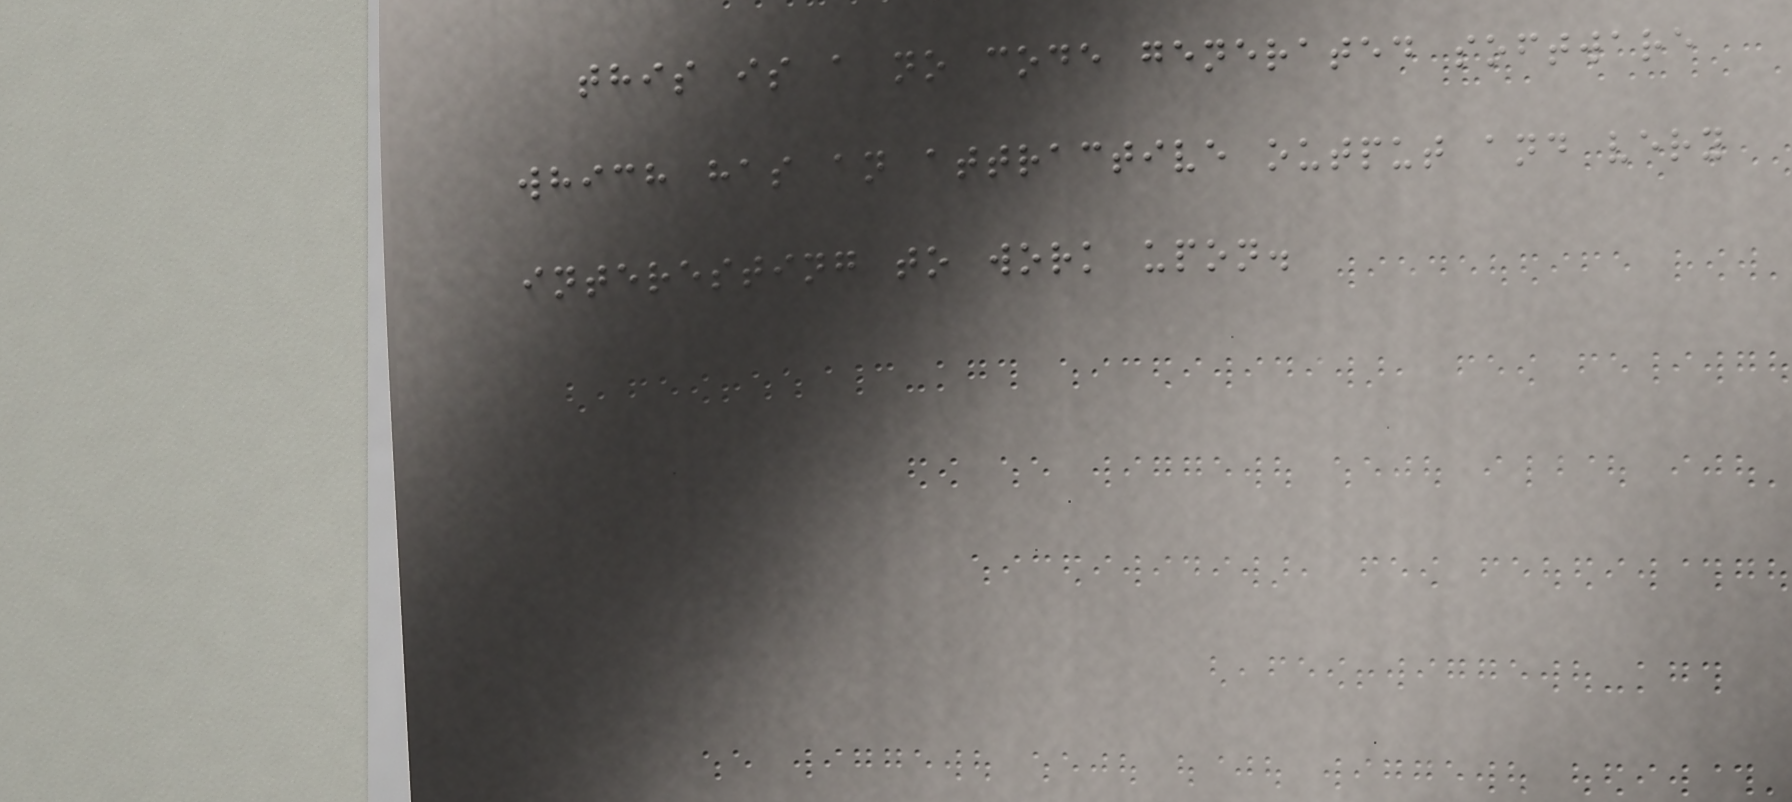this is a no code generated software
which has an attractive output and very
interesting to work upon.
